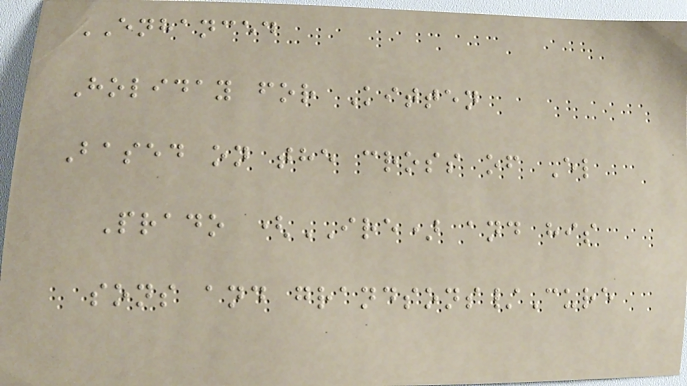ENHANCED
Holiday for Kitten
Based on the cross of El
Prado (IRE) and his
sons and grandsons/Cure
